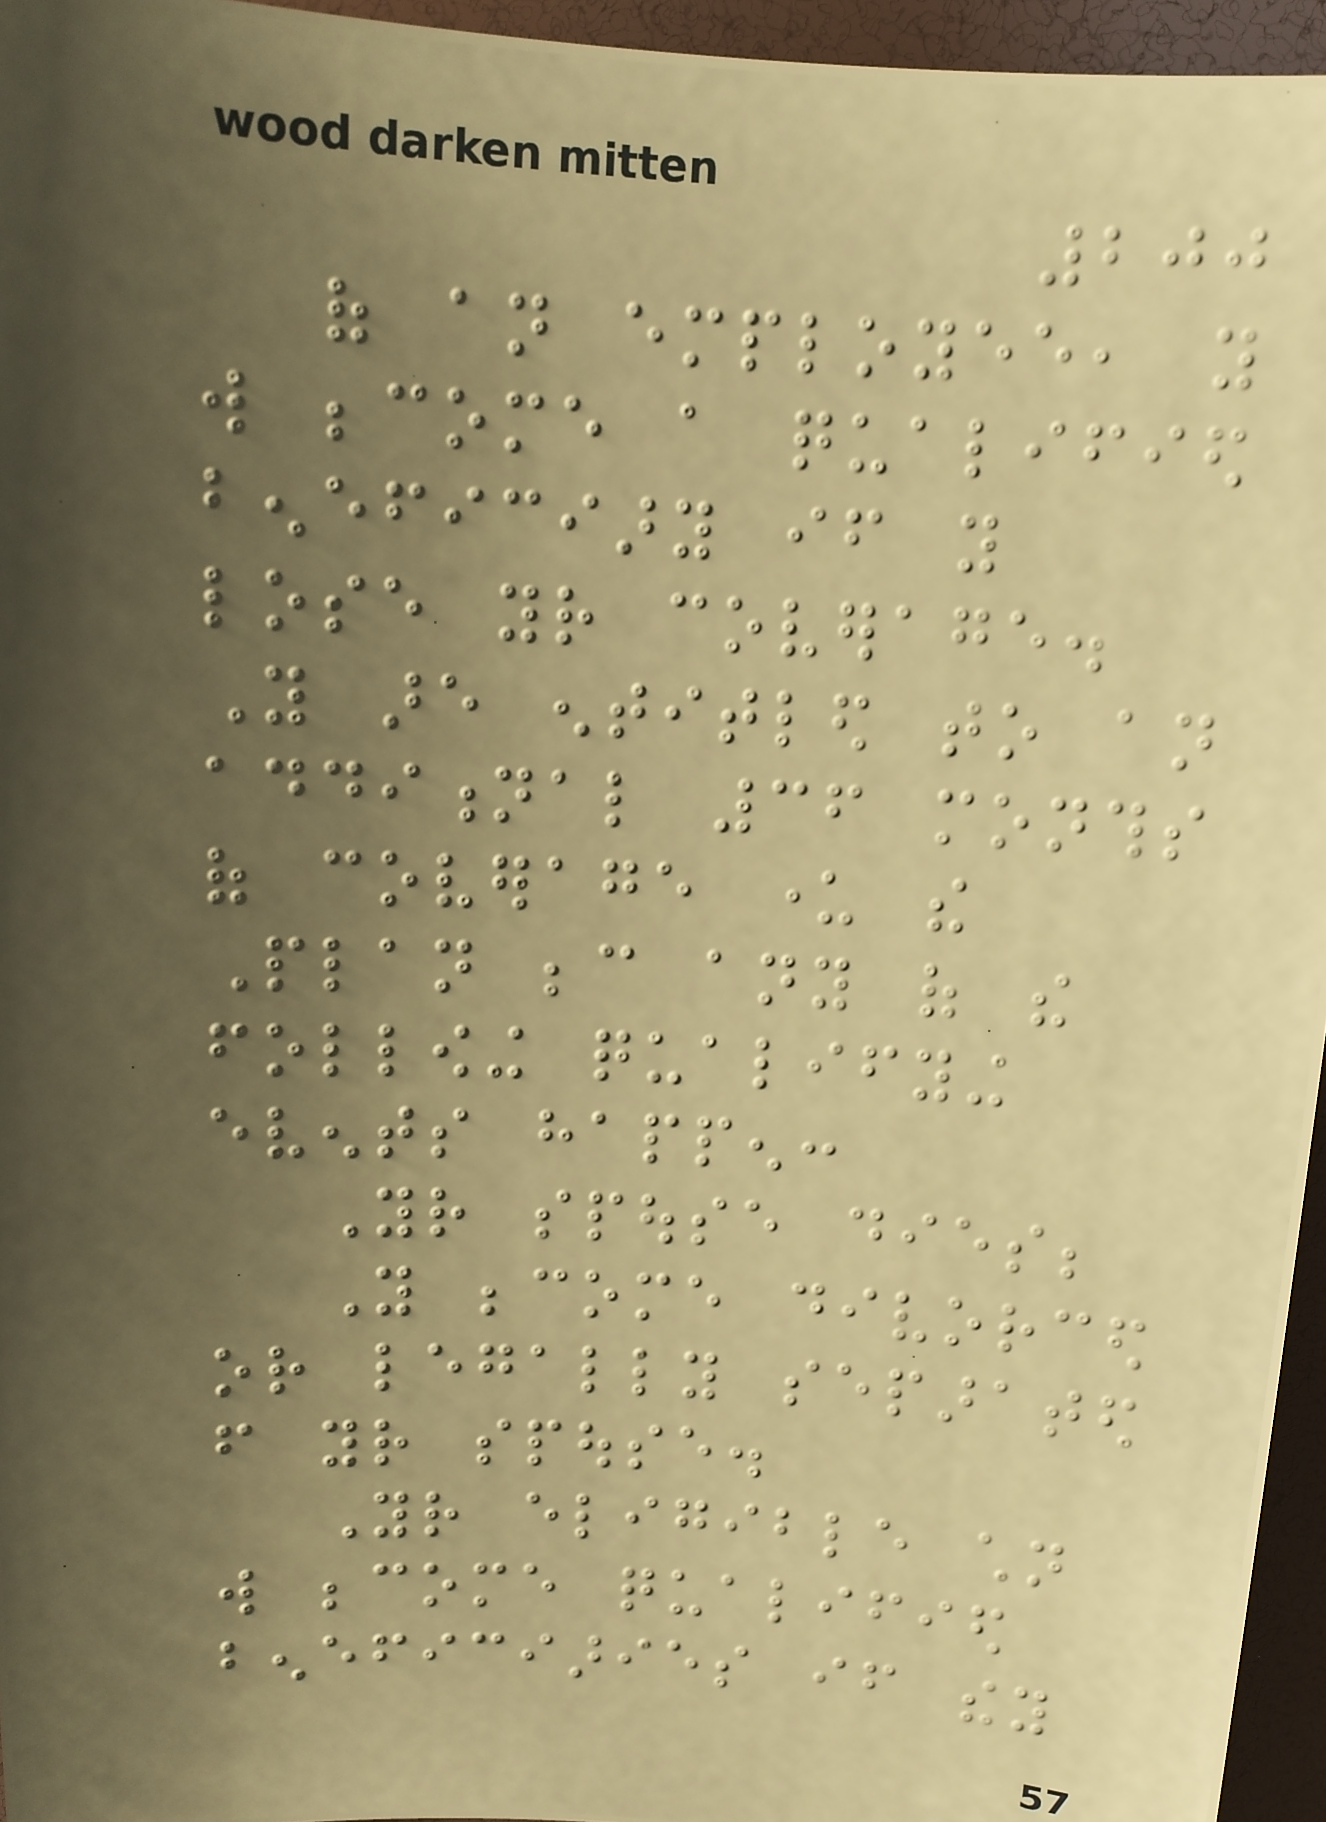200
of an employee, you
will become a qualified
beneficiary if you
lose your coverage.
You are entitled to an
additional 36 months
of coverage under the
Plan because any of the
following qualifying
events happen:
Your spouse dies;
You become divorced
or legally separated
from your spouse.
Your eligible children
will become qualified
beneficiaries if they
